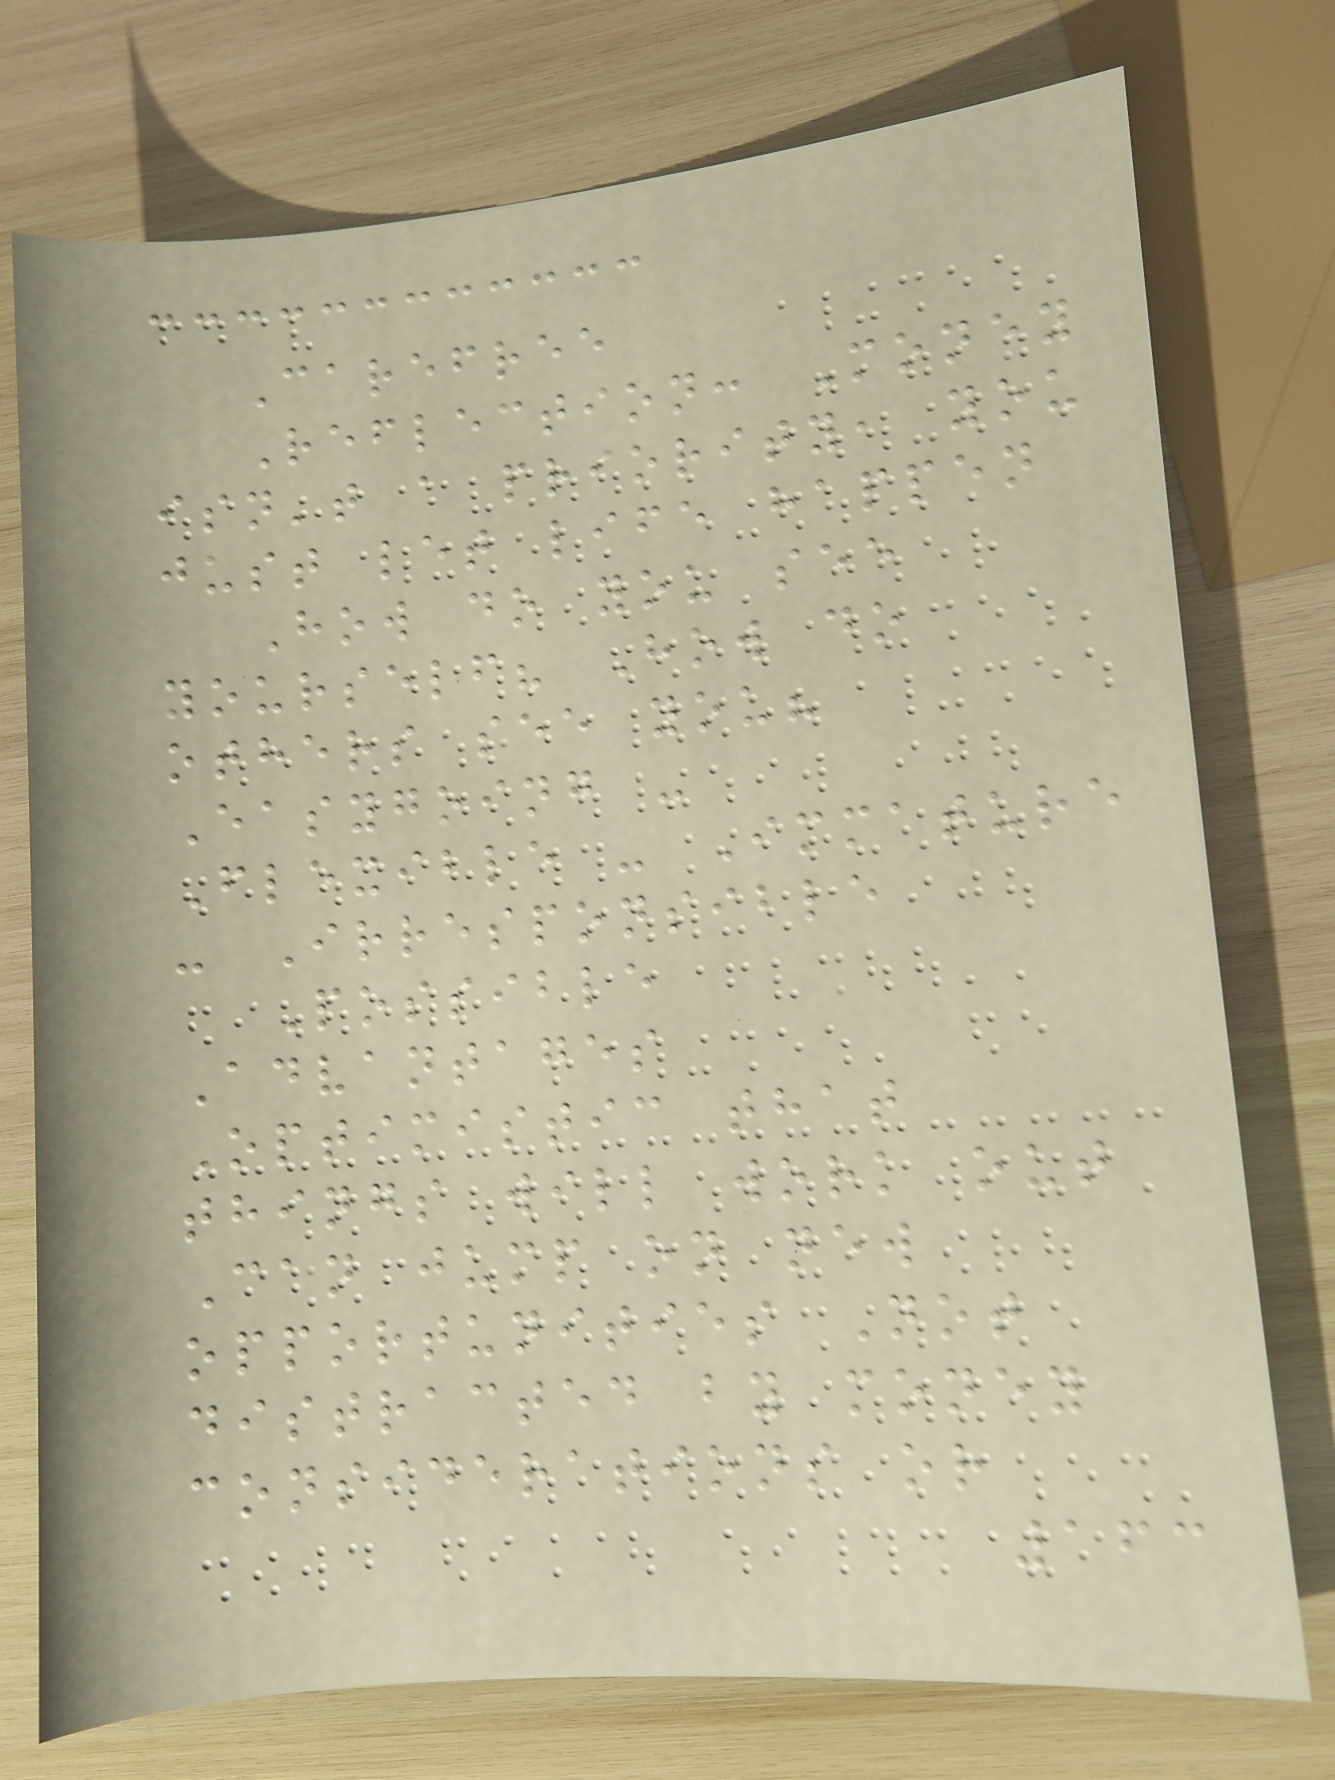Carefree
Reflection: Money
isn't a priority, you
just let life happen
How do you see
yourself? How do
others see you?
Easygoing -
Flexible - Immature
- Irresponsible
Possible
Advantages
Optimistic that
things will work out
Can jump on new
opportunities Not
distracted by money
considerations or
163
